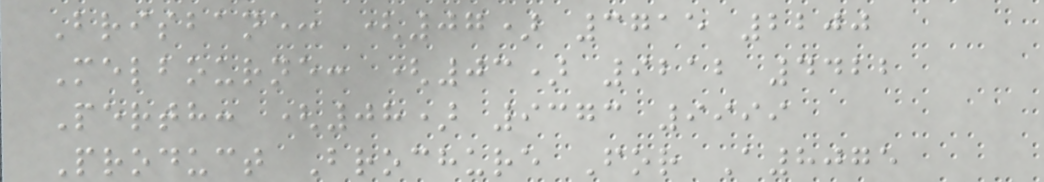Brisbane: (07) 3715 2200
Melbourne: (03) 9212 4422
Perth: (08) 9373 9999
Product Brochure For A8075
